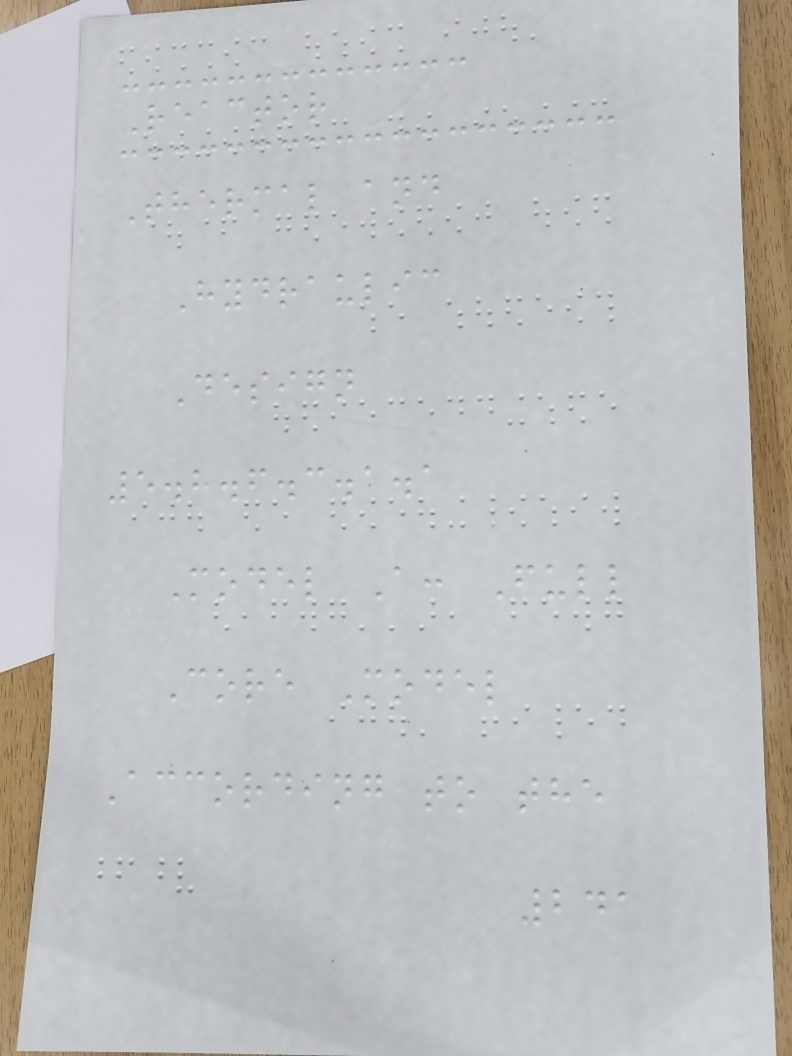Reactor
Thermal and
Hydraulic
Design
5.8.6.3.1.1
Model A: Full
Core Model
According to the
241
